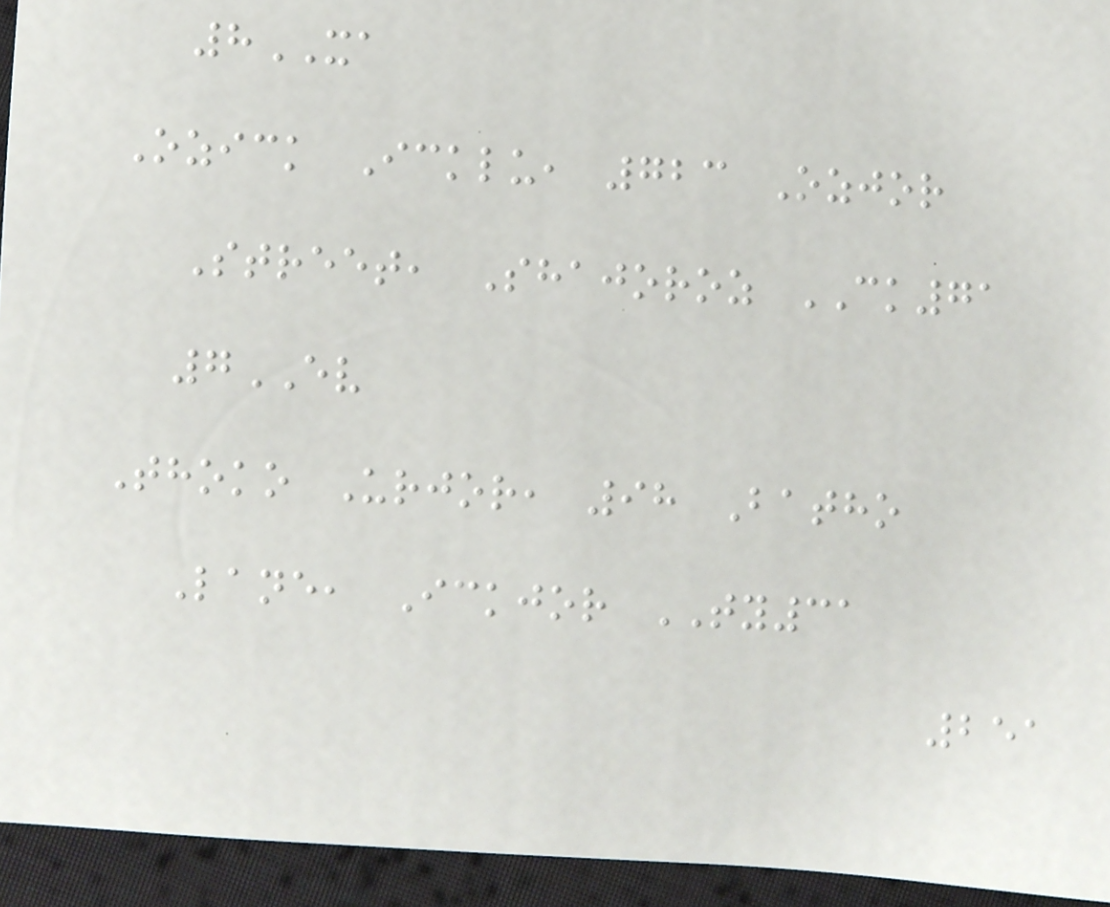8XA
Ozick Icklu, 723 Ozjor
Street, Shajoroz CK71
7EV
Thoko Urjor, 98 Batho
Lane, Ickjor TY31
251
